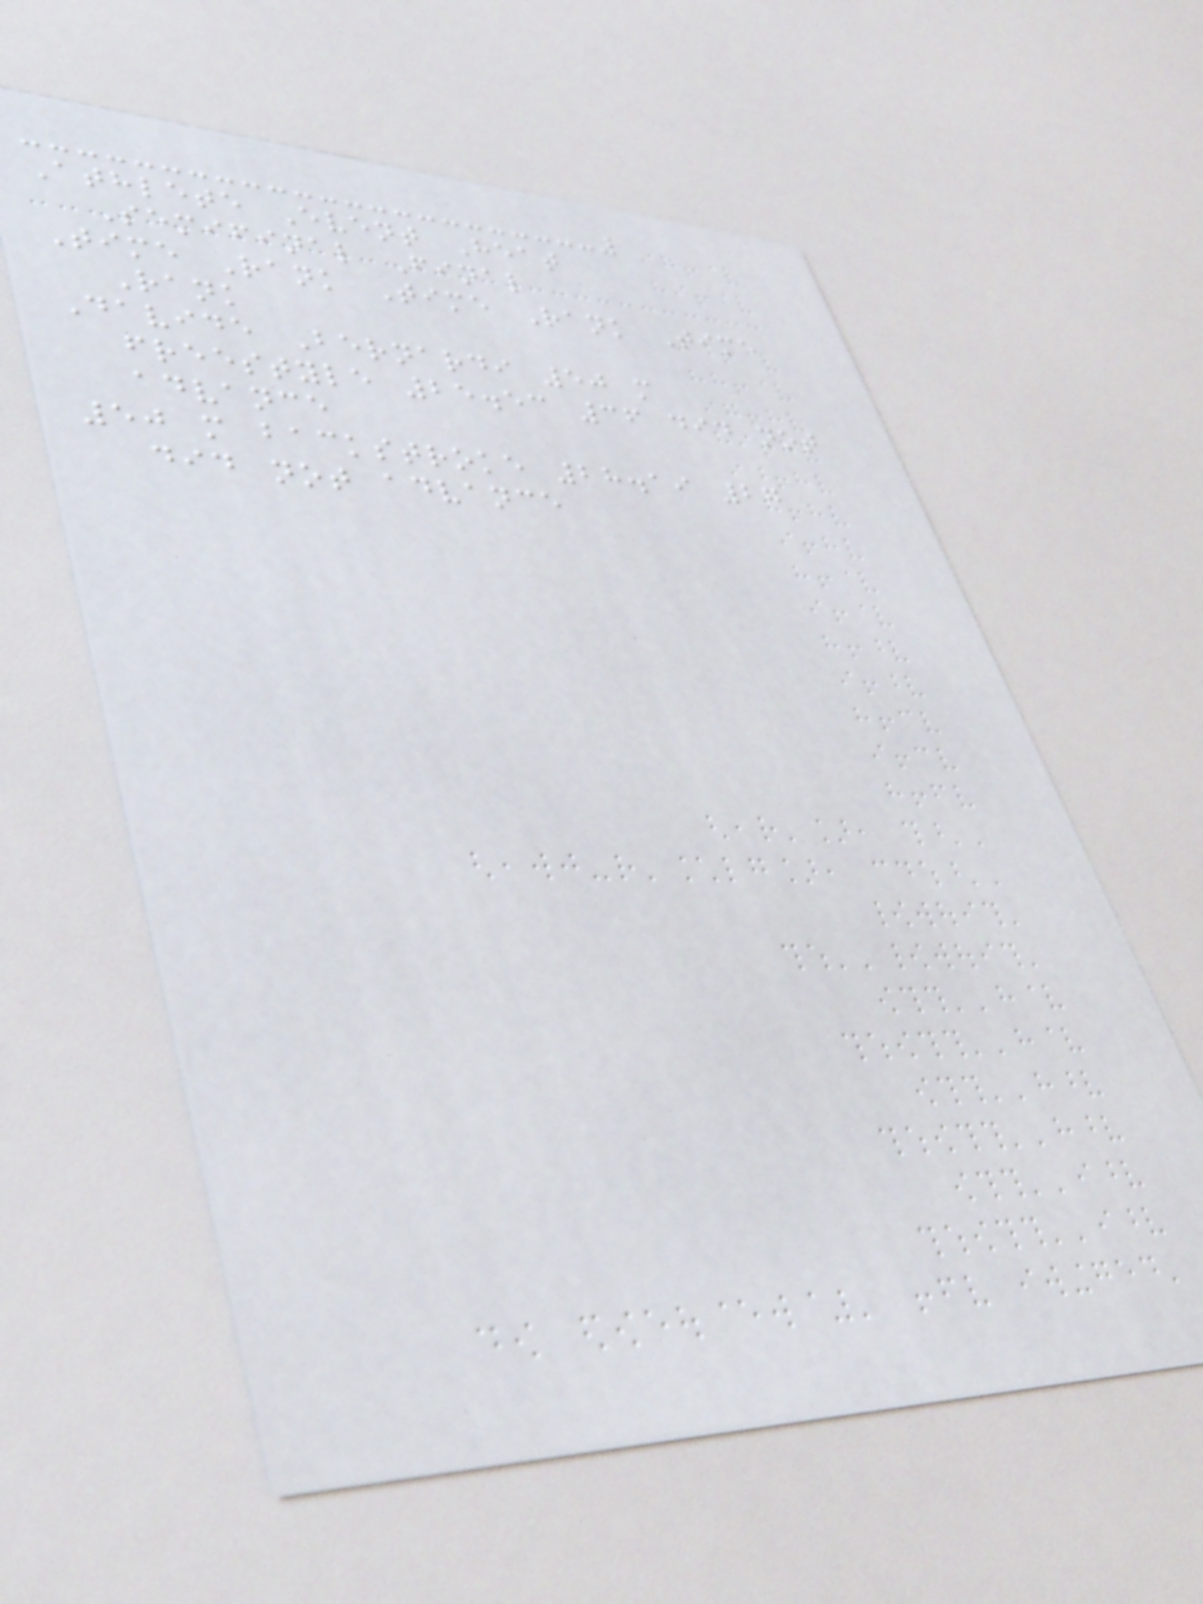Athlete Event Heat
Semifinal Final
Time Rank Time Rank Time
Rank
Davide Bernardi 50 m
freestyle 25.53 36 did not
advance
50 m backstroke 28.19 27
did not advance
